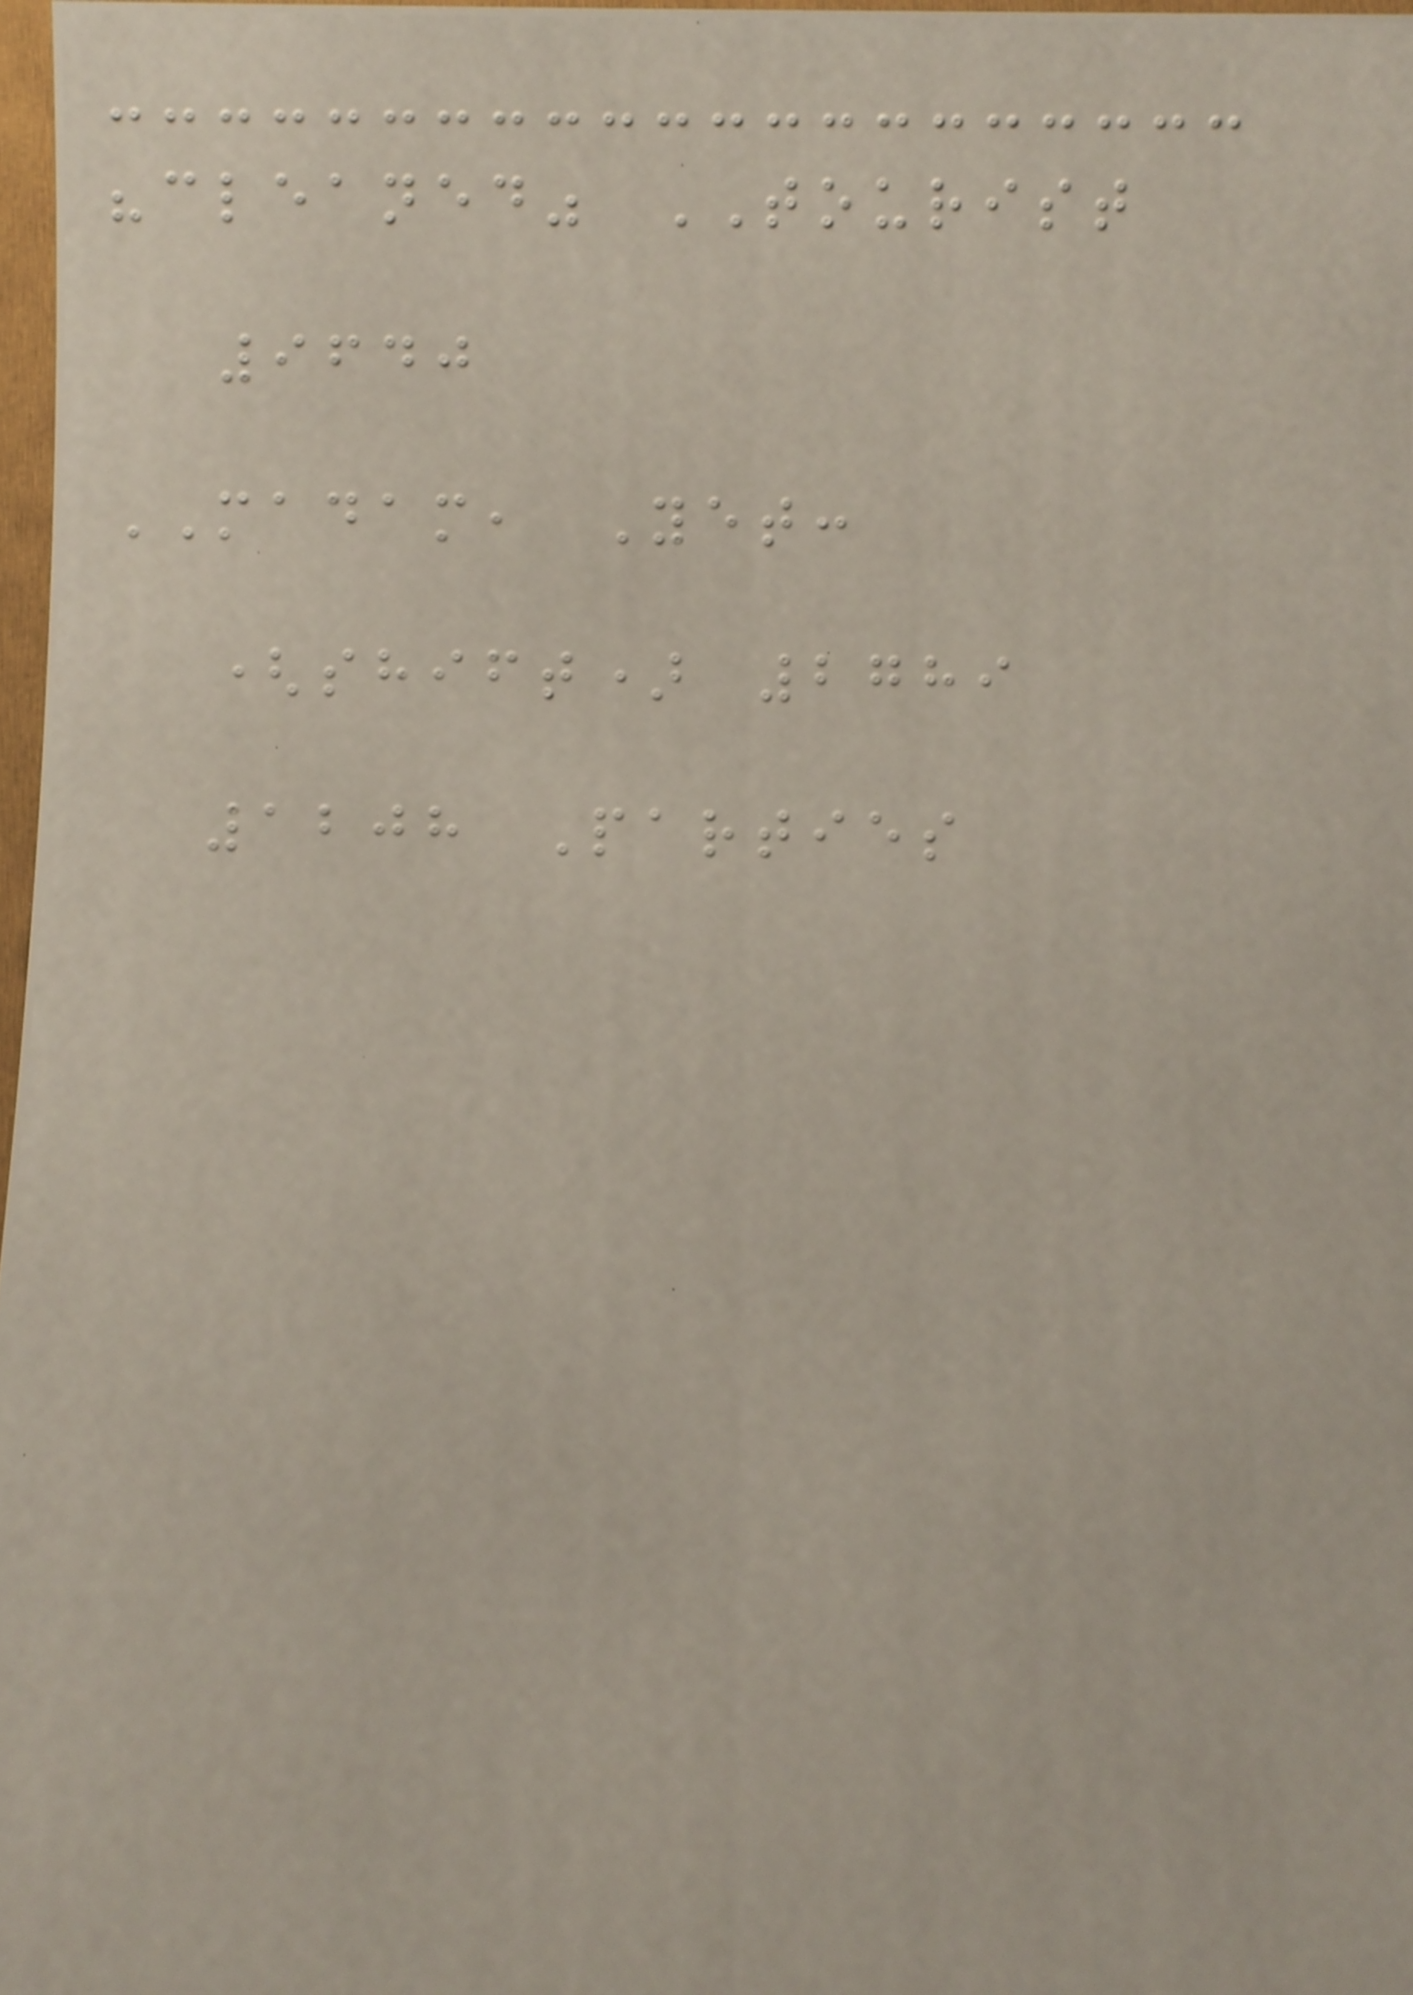"cleaned" TOURIST
9640
MADAM, Yet:
(shift) 2789
1208 Parties
